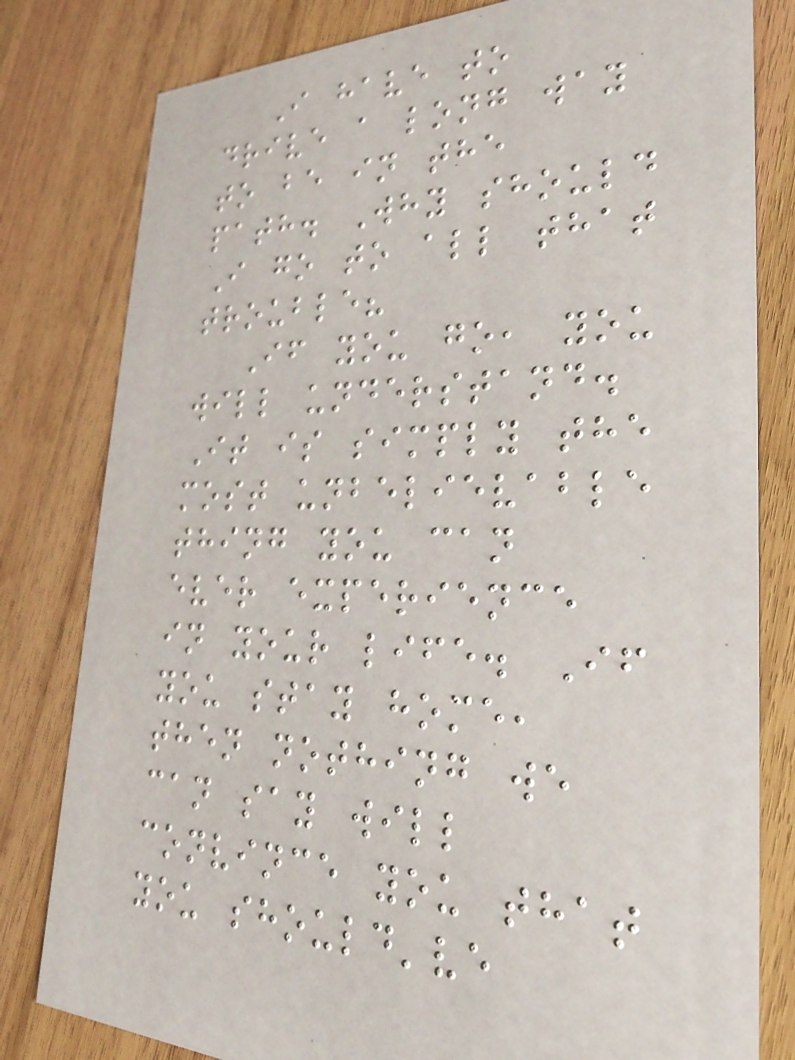I have to
drive a long way
to be in the
path. Why should
I go to all that
trouble?
If you go, you
will understand.
It is simply the
most unbelievable
thing you can
ever experience
in your life. If
you stay home,
then nothing we
can say will
convince you that
you should've
